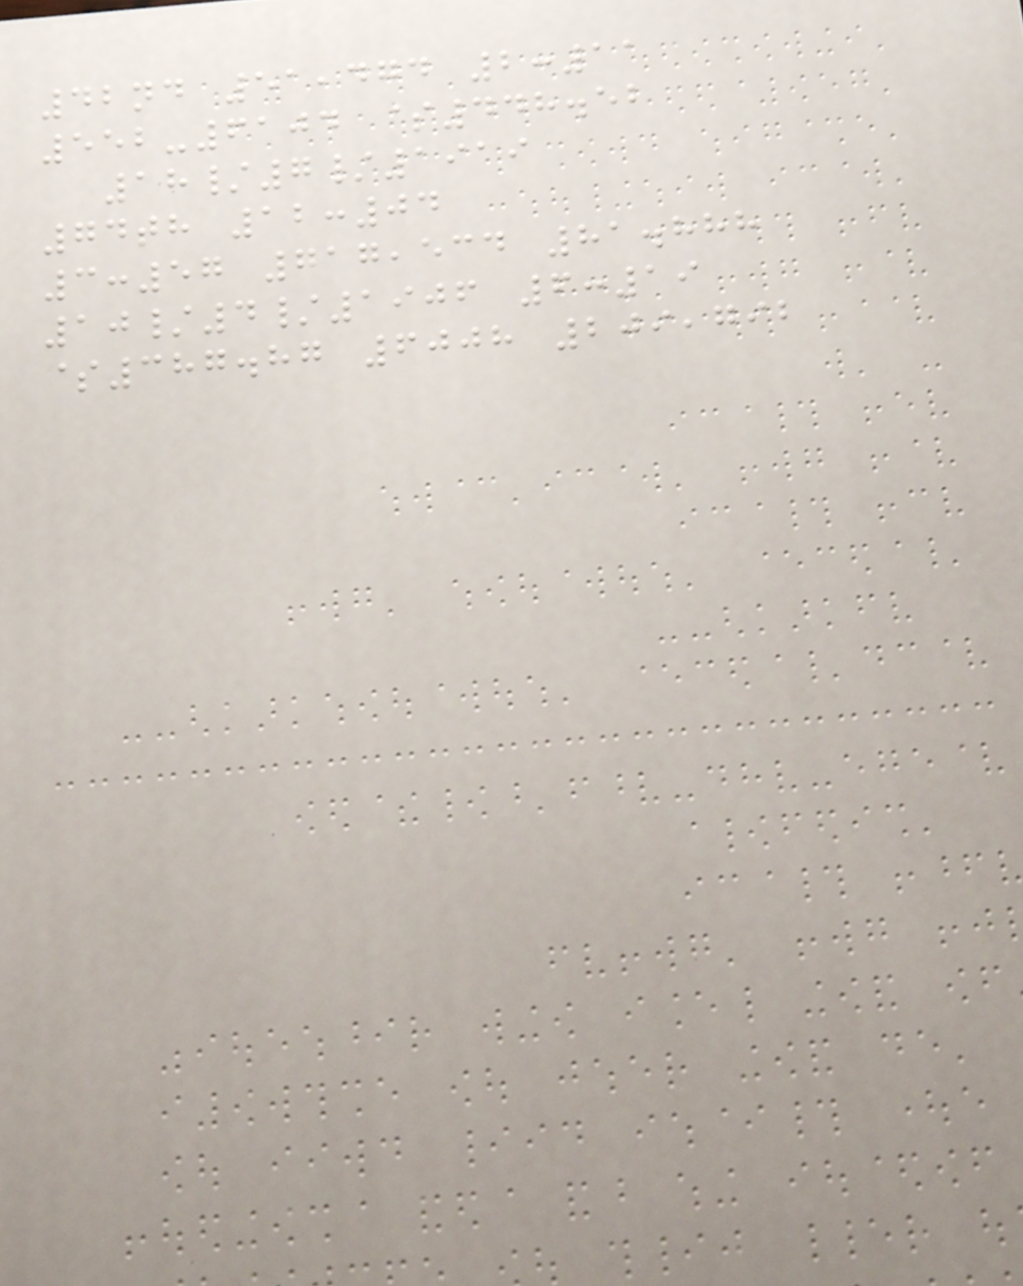42nd 51,474 2:11
552-6104 $448.52
18/7/1919
74th 12:04
3:57 717,534 81.888
10/4/1906 6:19
$387.87 6008 209,792
